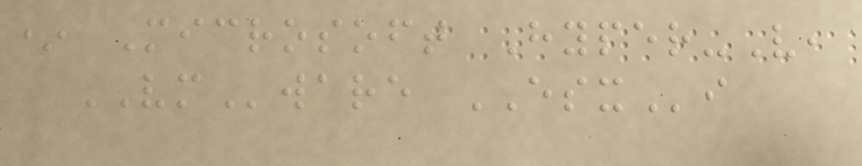* Microsoft Hyper-V,
VMware ESXi
